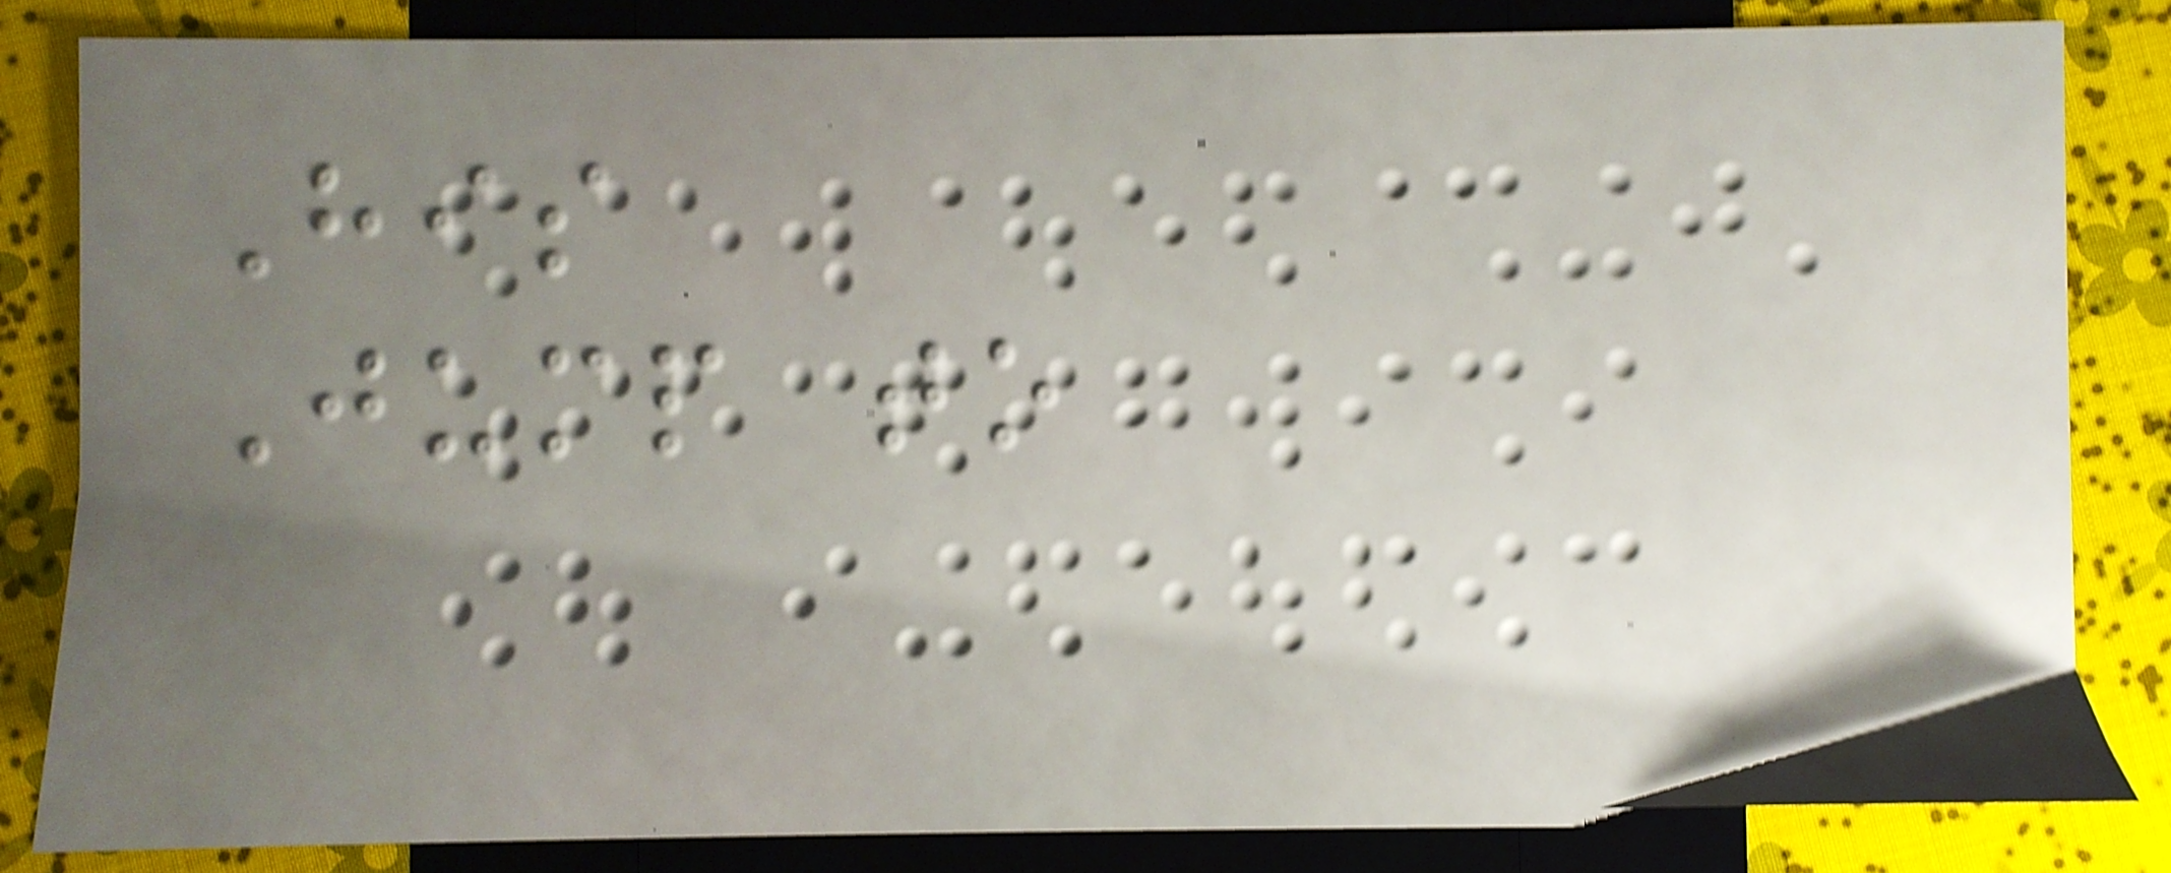His
Jump to
